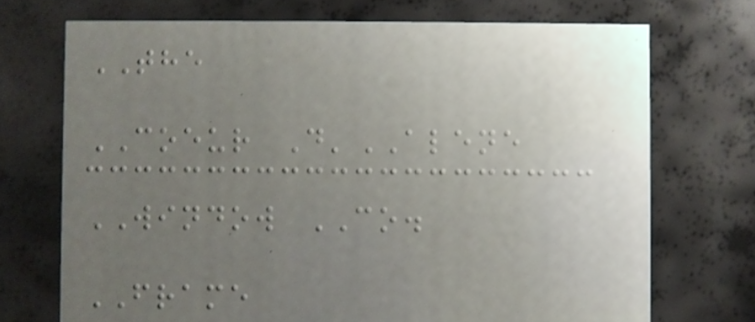THE
COEUR D'ALENE
WINDOW CO.
FRAME
